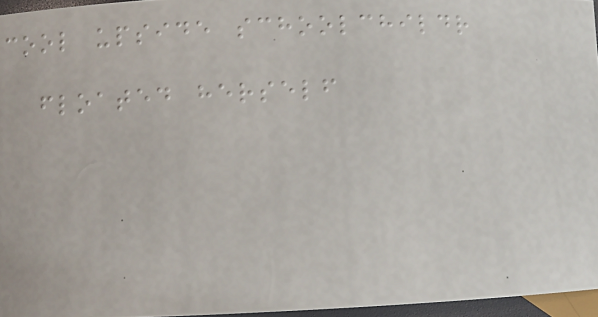cool upside schoolchildr
floated herself
